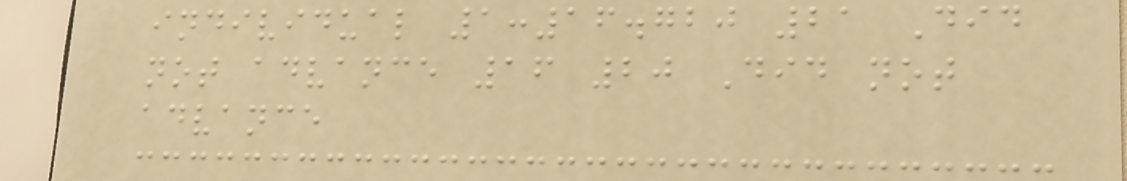individual 1:16.720 21 Did
not advance 16 20 Did not
advance
